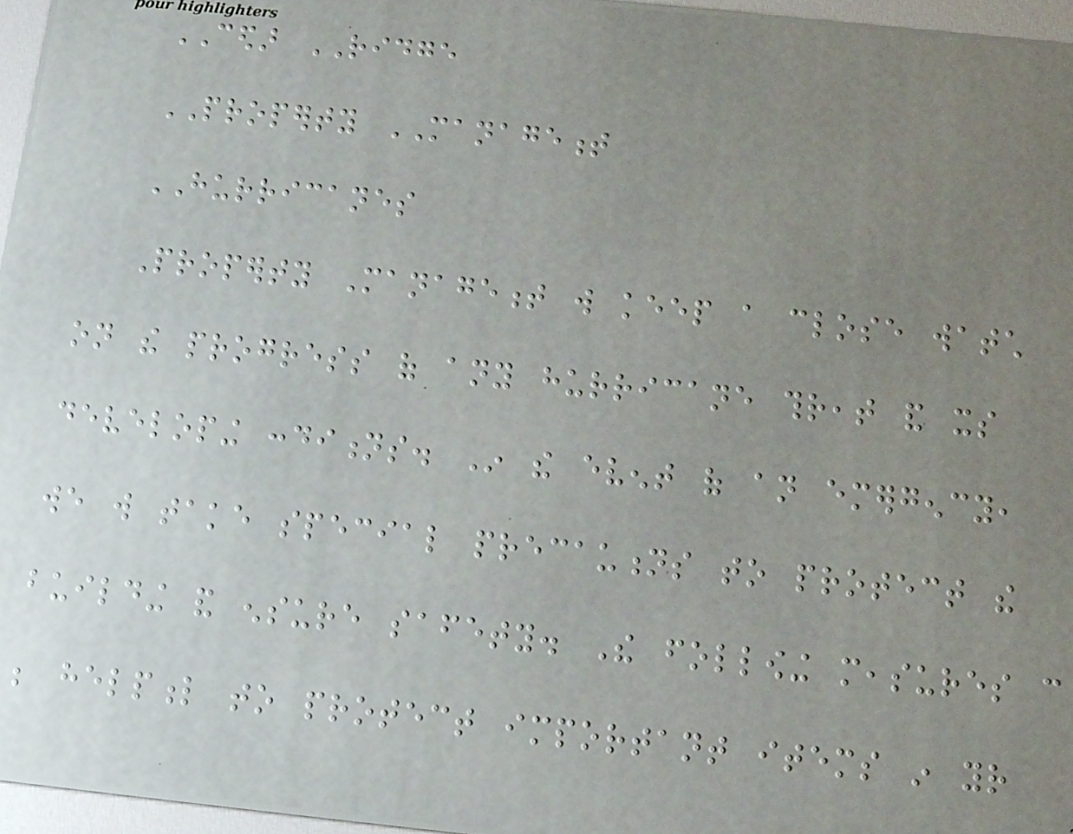CEDAR RIDGE
PROPERTY MANAGEMENT
HURRICANES
Property Management will keep a close watch
on the progress of any hurricane threat and its
developing conditions. In the event of an emergency,
we will take special precautions to protect the
building and ensure safety. The following measures can
be helpful to protect important items in your
